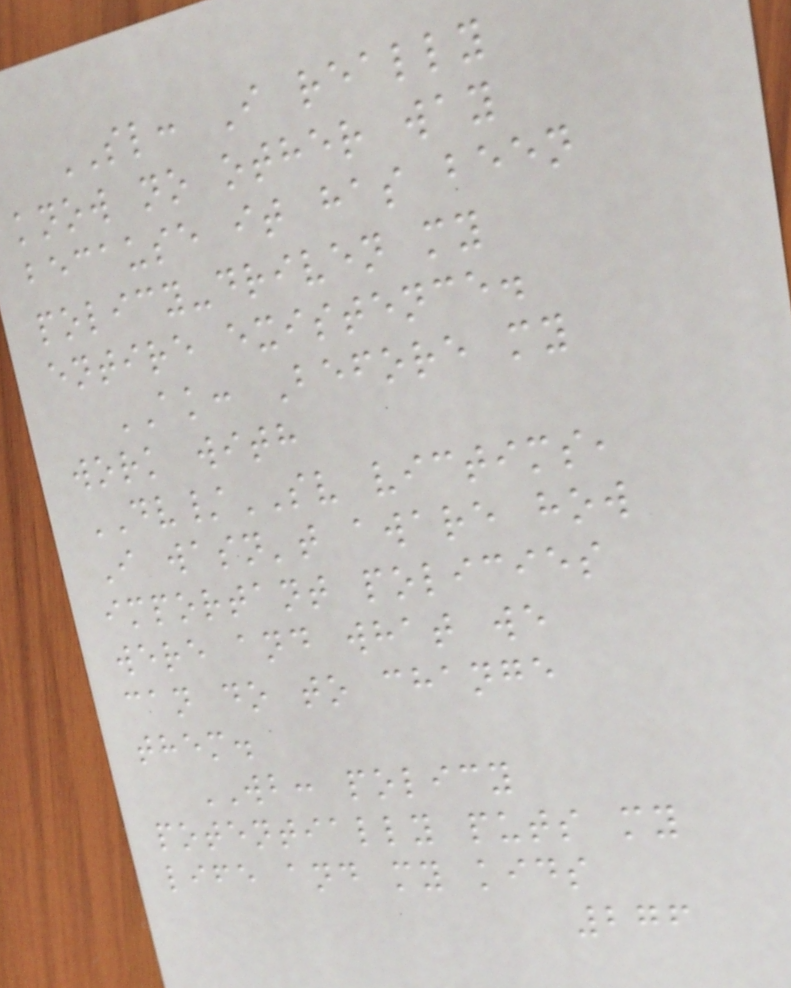SL: I really
know no other way
because it has been
policy-driven my
entire existence.
AK: Before my
work with
DV/SV victims,
I wasn't aware how
important policies
were and what we
can do to change
them.
WB: policy
potentially puts my
life and my kids
276
